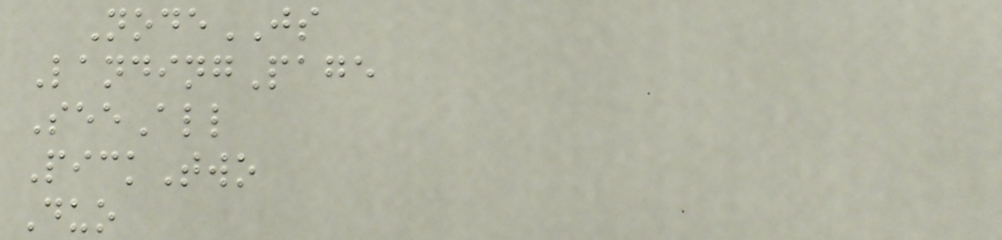NodeJS
LandingPage
SeeAll
PickTwo
Duo
